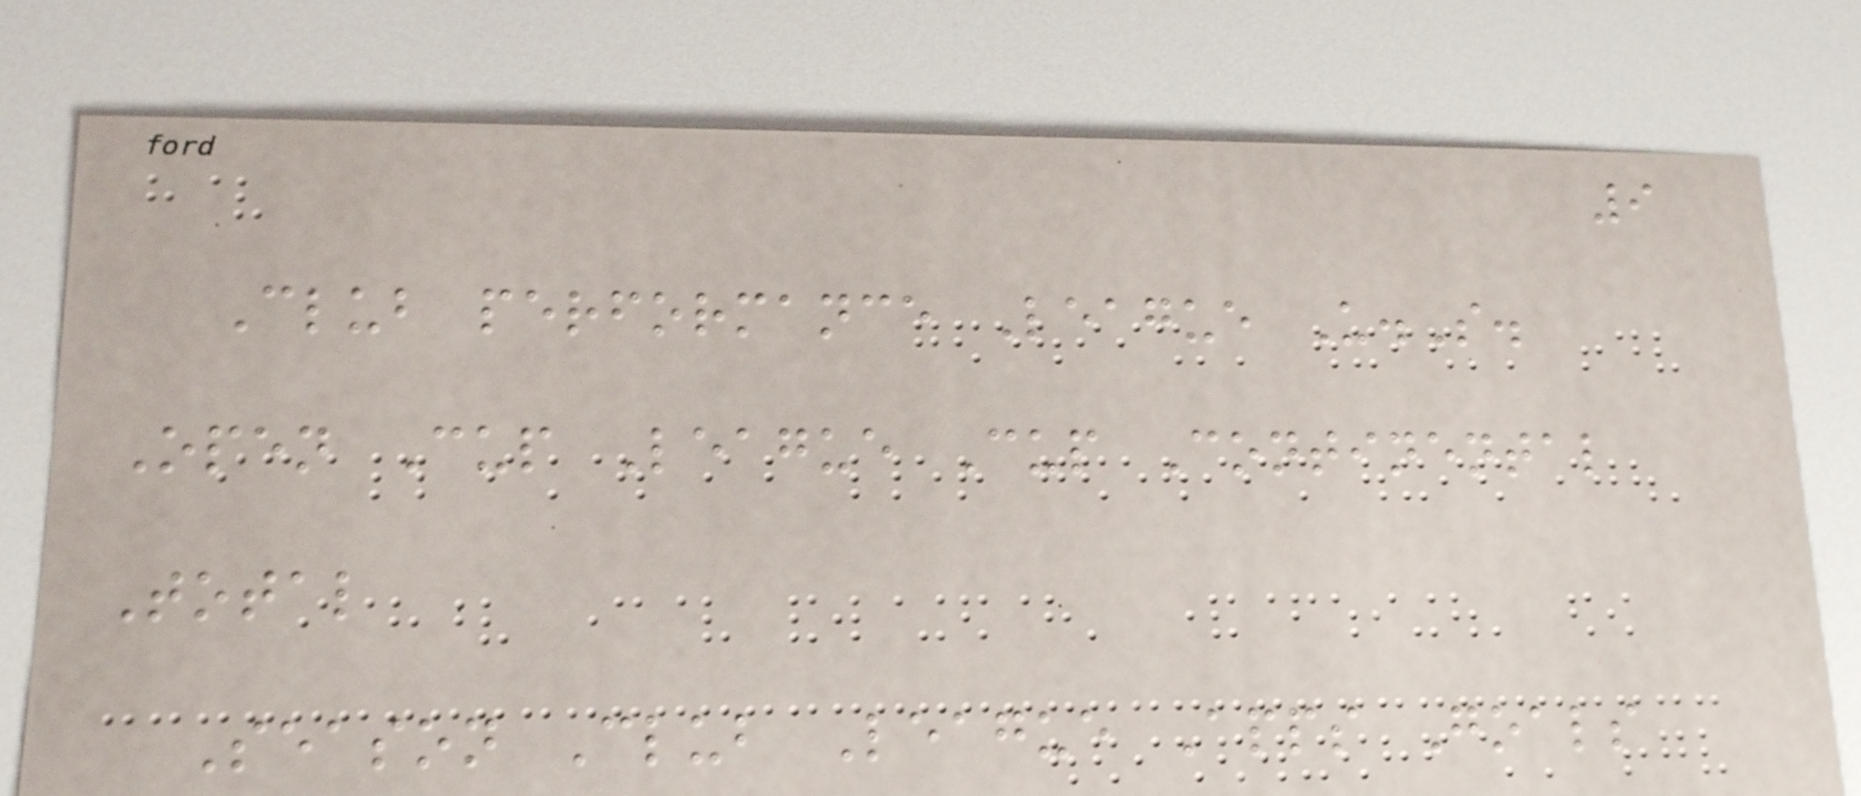9
Club performance League U.S.
Open Cup League Cup Continental
Total
Season Club League Apps Goals
